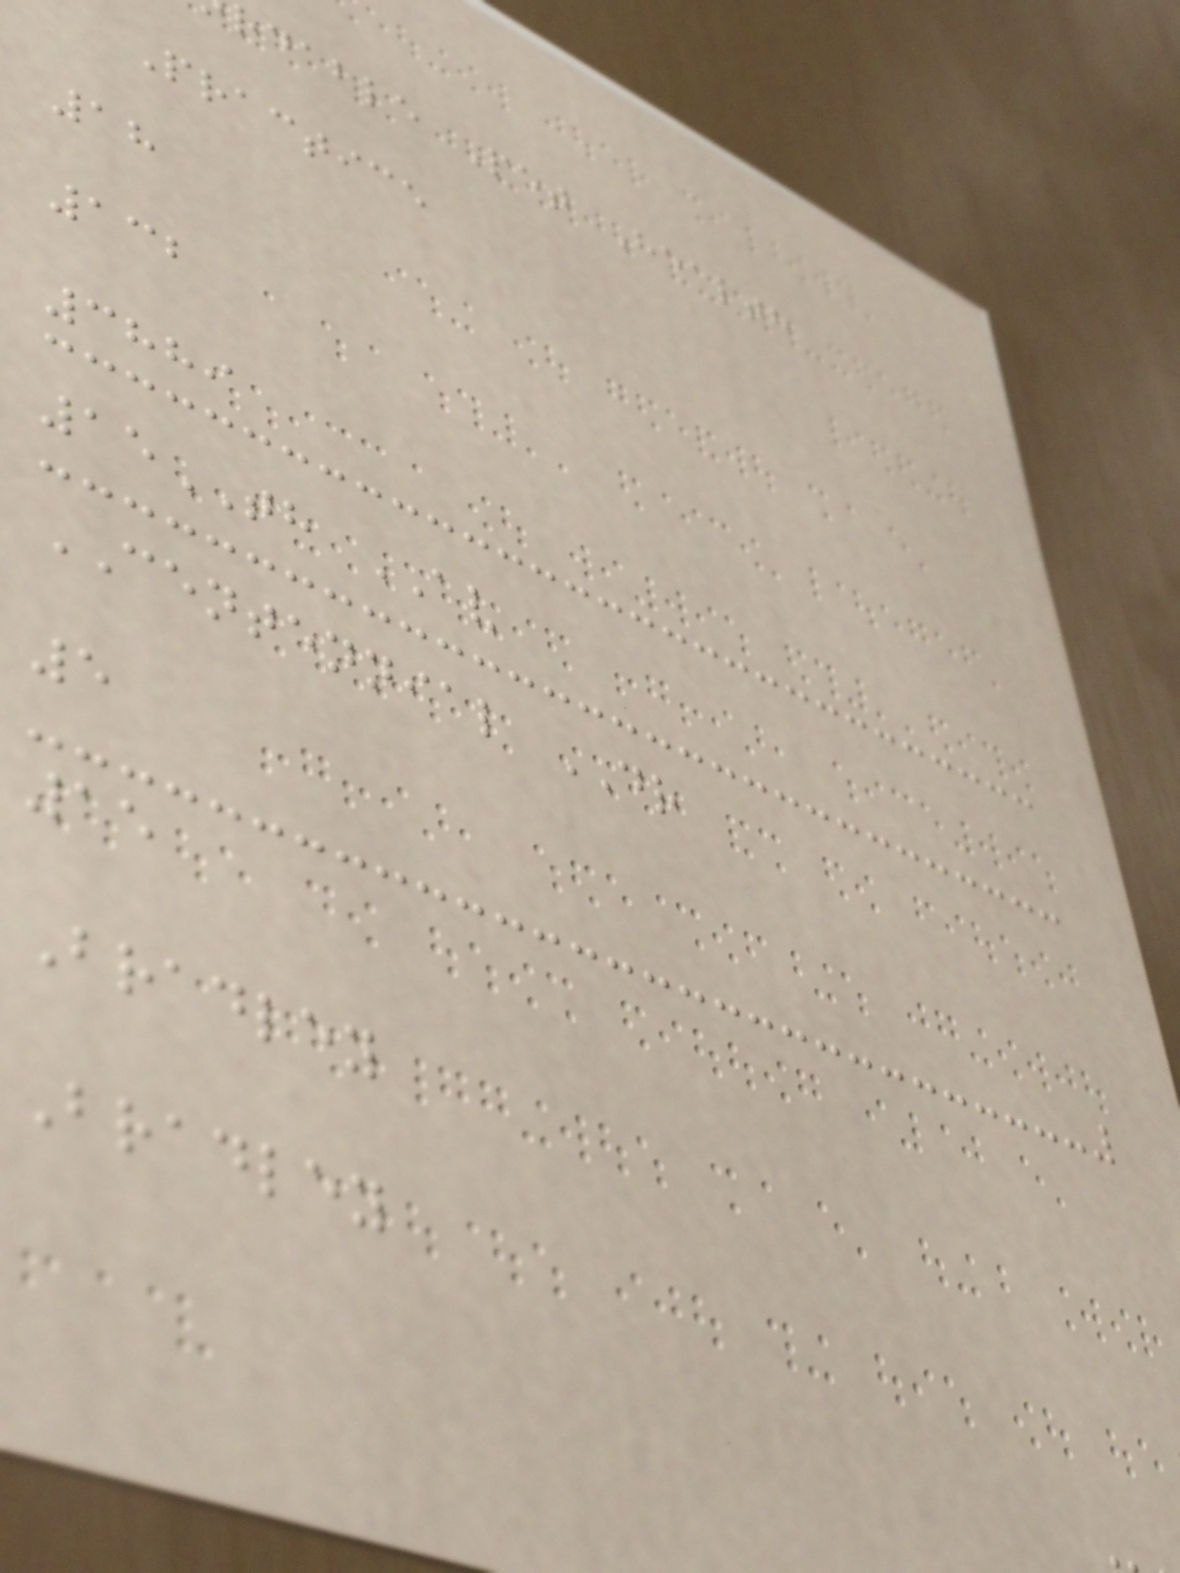rdable Pet Health
Practice
18
132
3889
15TH AV
CENTENNIAL DR
5
15
Bradley
Bradley
